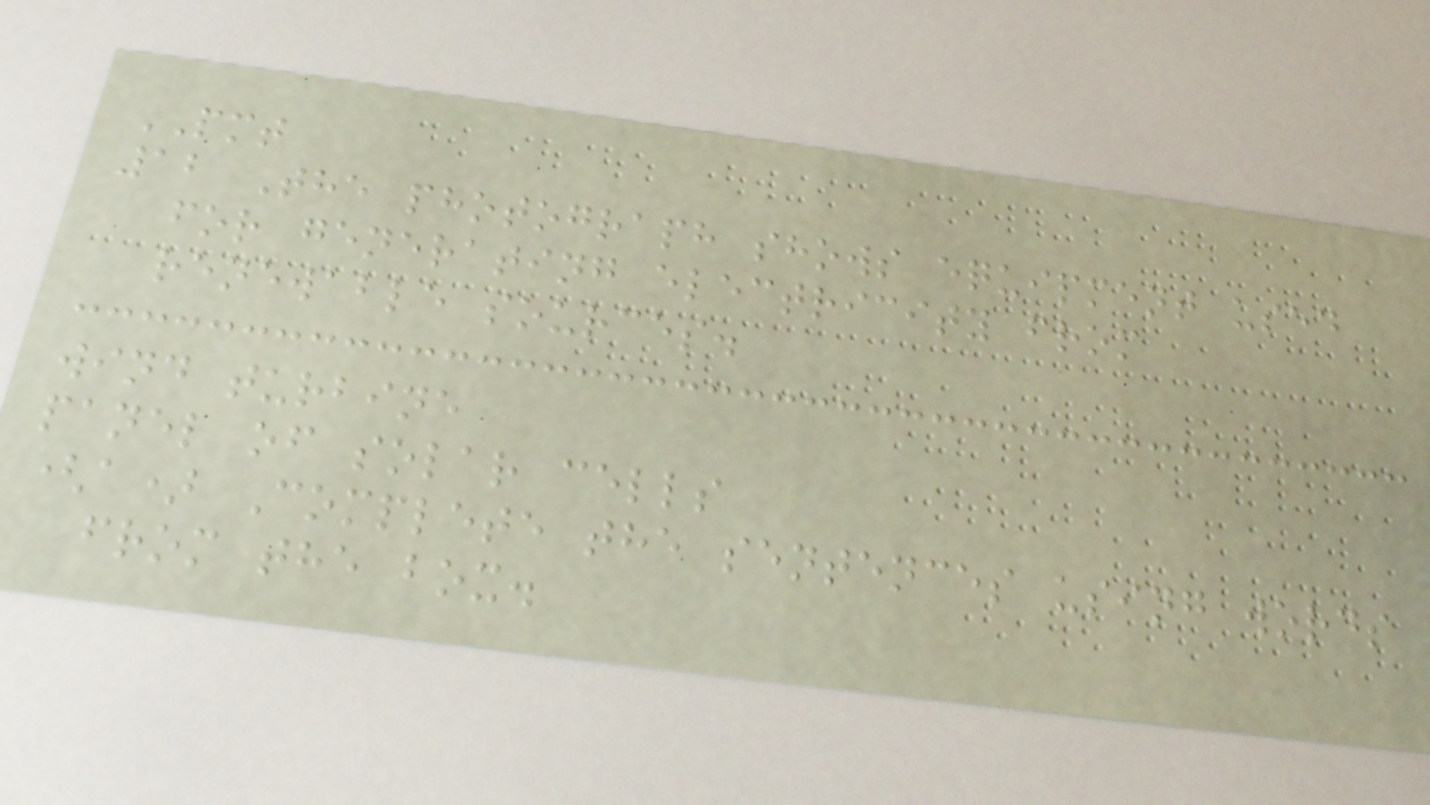PMT
12 The photograph shows equipment used
for generating electricity from
renewable sources.
wind turbine
panel of solar cells
(a) Complete the sentences using words
from the box.
